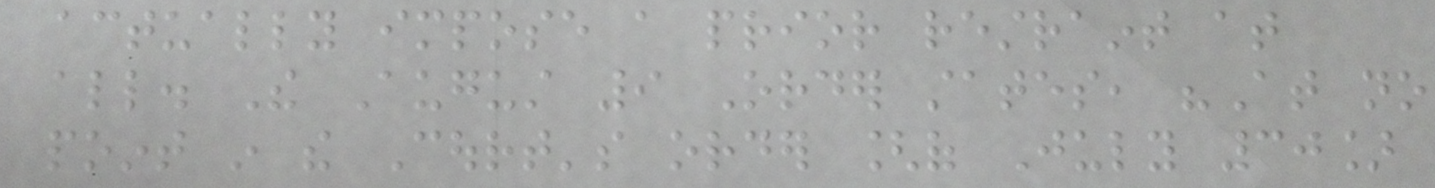actually impose a prior restraint at
all. The August 9 Order states, "At no
point in the Court's order [of July 30]
